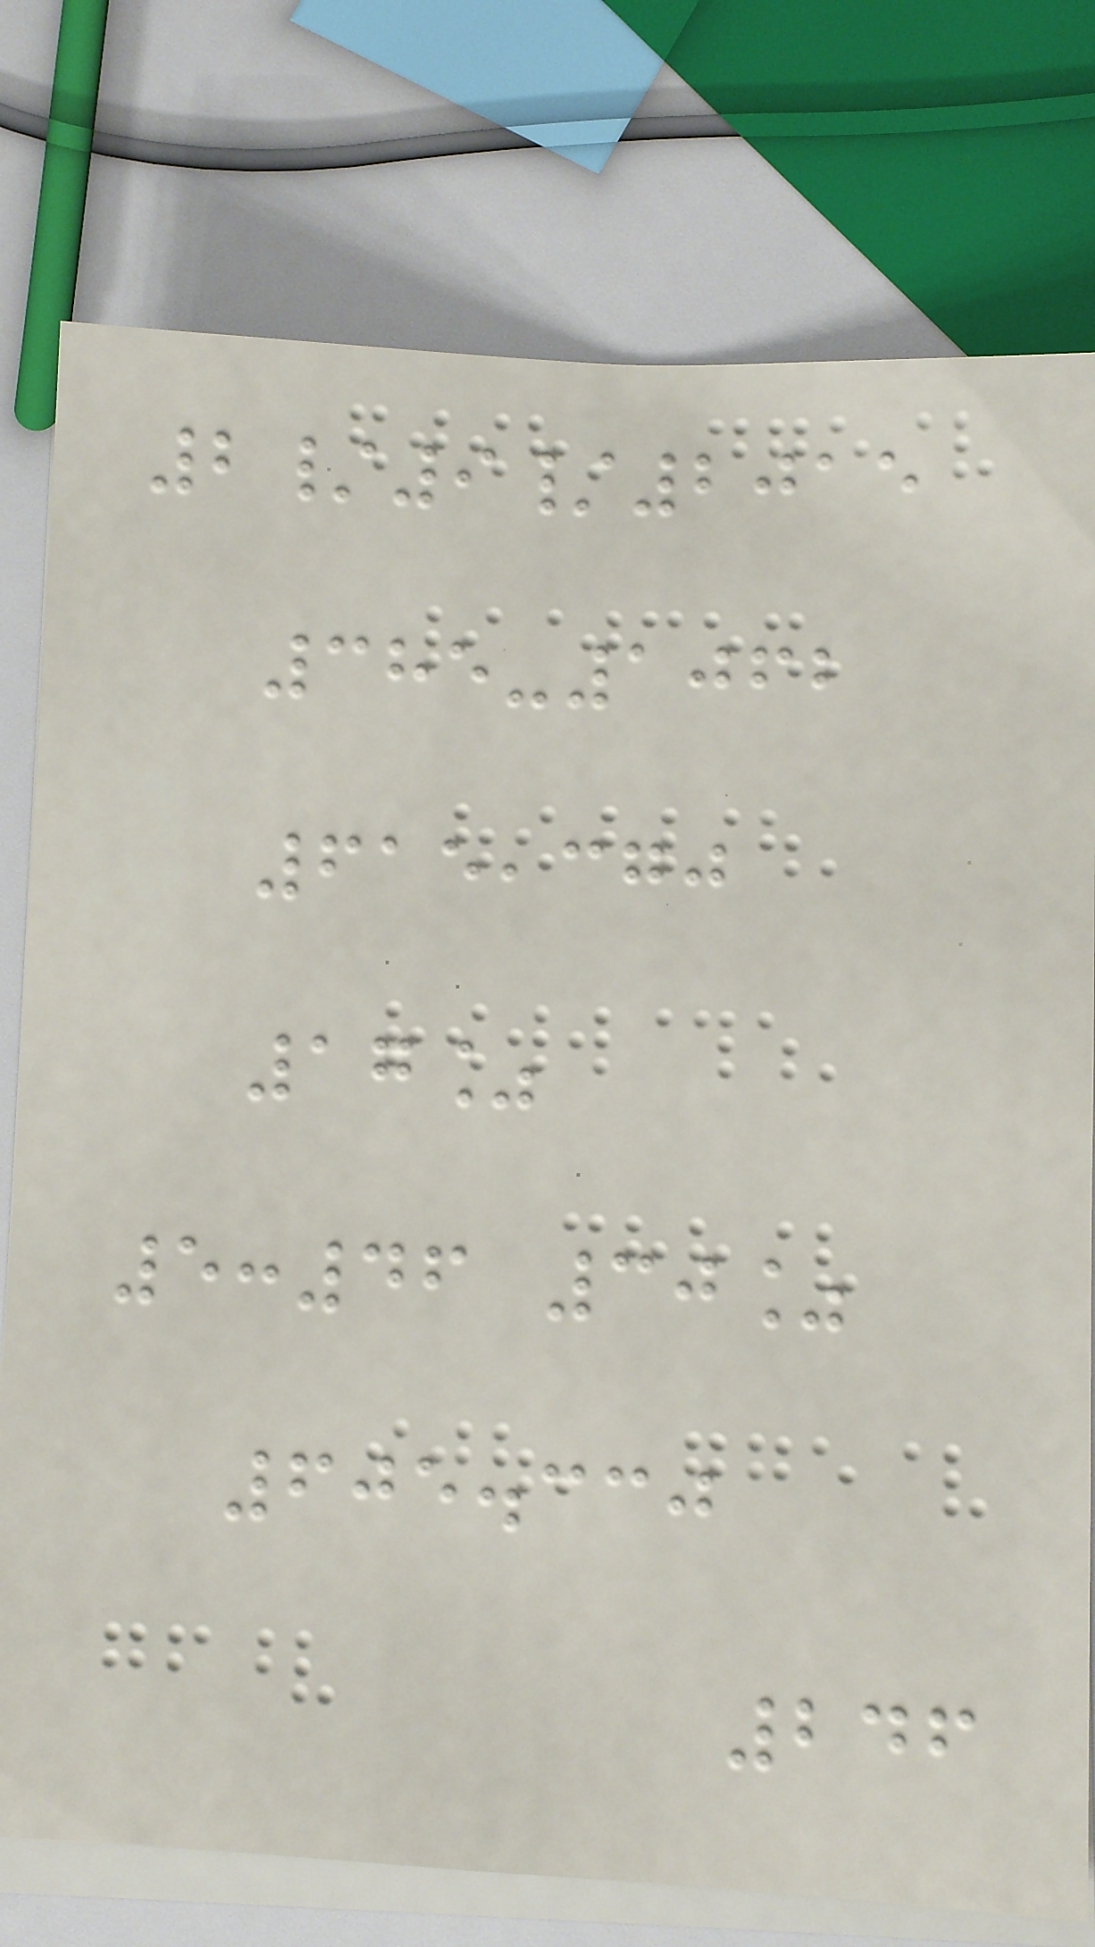2/9/2015
385-1062
615,370
17%
5:46 30%
605.330
246
